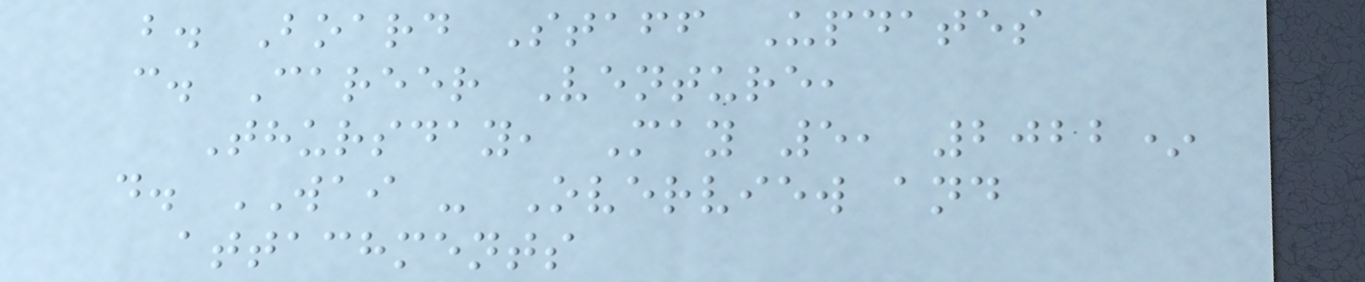b. Board Staff Updates
c. Career Venture,
Thursday, May 5, 2022*
d. WAI - Overview and
attachments
